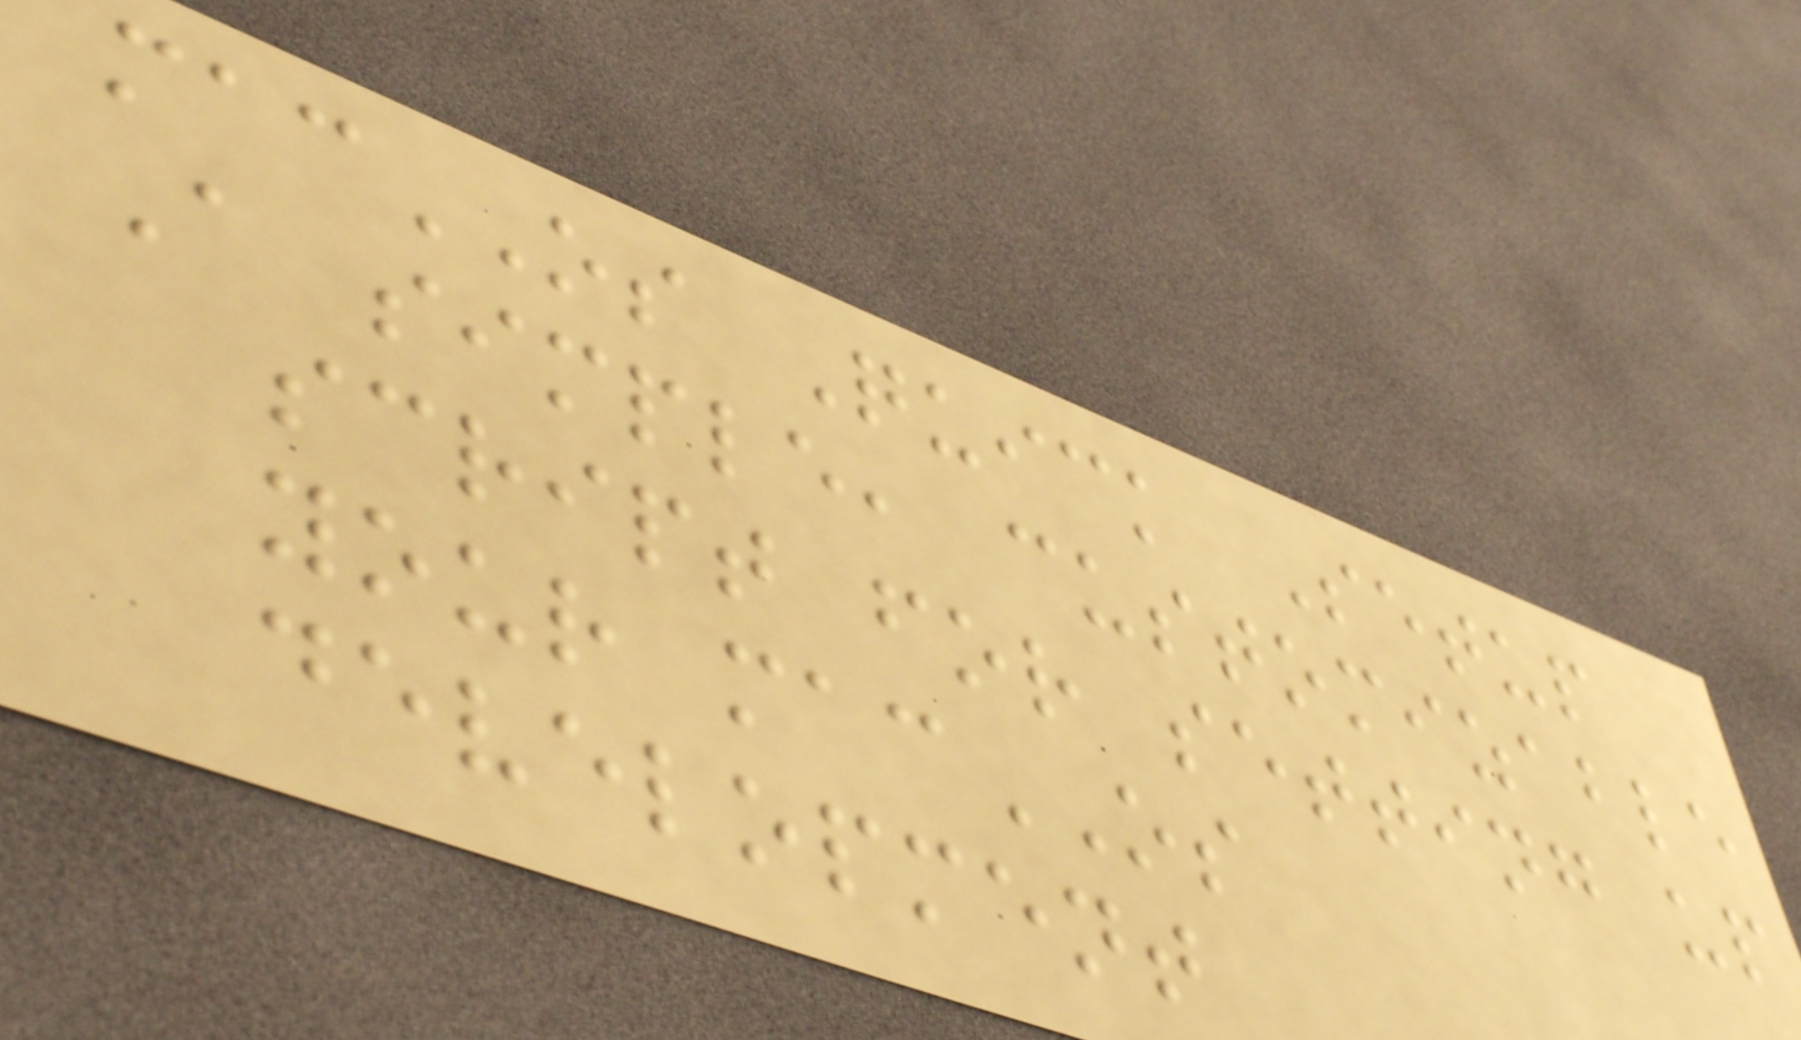macOS Quick Setup
A simple, customizable
script for setting up
your macOS
development
